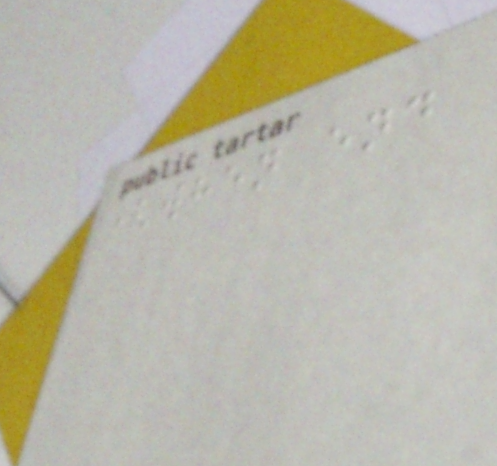(when end
